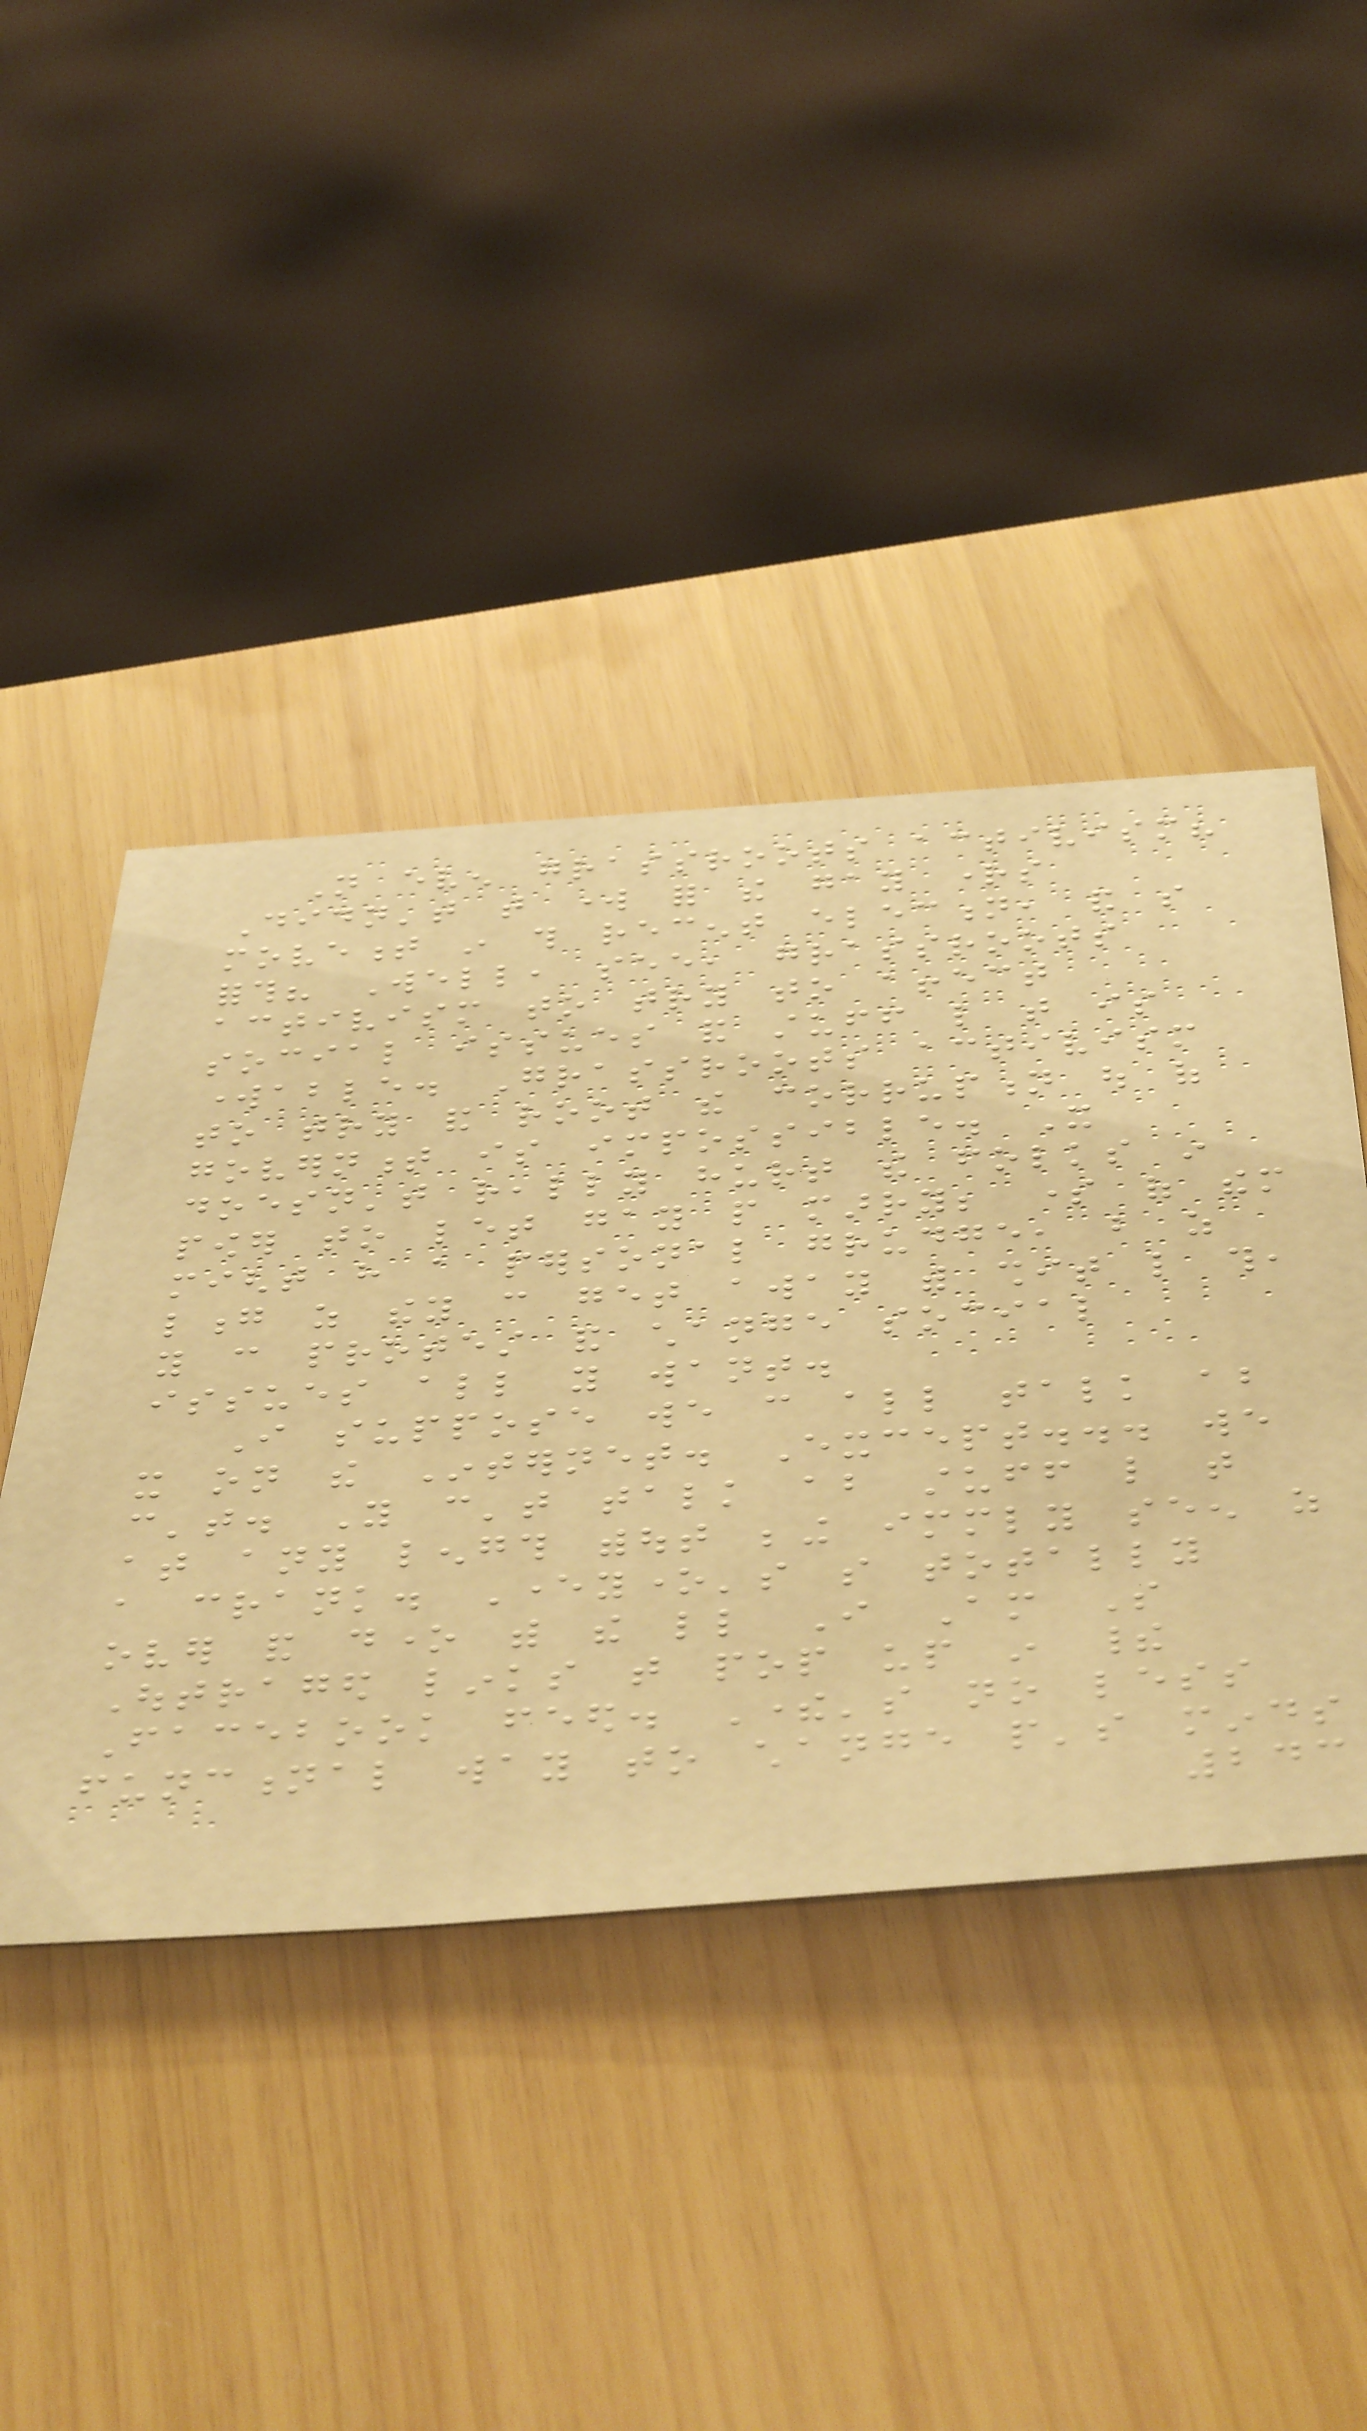Not even grassroots activism?
Didn't that work for the gay rights
movement in this recent election, and so
forth? Well, see, grassroots
activism to try to affect
social issues and stuff like that is
workable. Grassroots activism
to try and root the corruption out of
government is impossible. It
doesn't really hurt the folks in
power to let gay people marry; some of them
might have a personal grudge, but as
long as they can get away with shit like this,
you can protest and change social
issues all you want.
I suppose we can all talk about
it on the Internet. Except... we
can't. You can't talk about stuff like that
at any length without being immediately seen as
a crank. Everyone's so totally
over and done with the little I Am So
Outraged links that pop up in their
Facebook feed. There's no less
functional way to change people's minds
243
